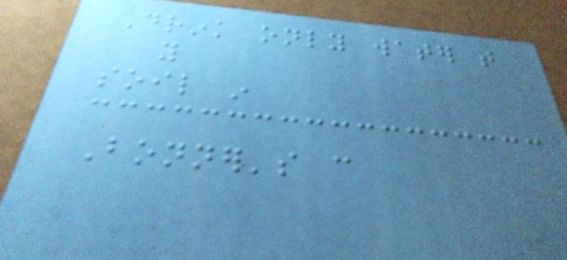Drink only water that
you
soil in
Bonner's can
